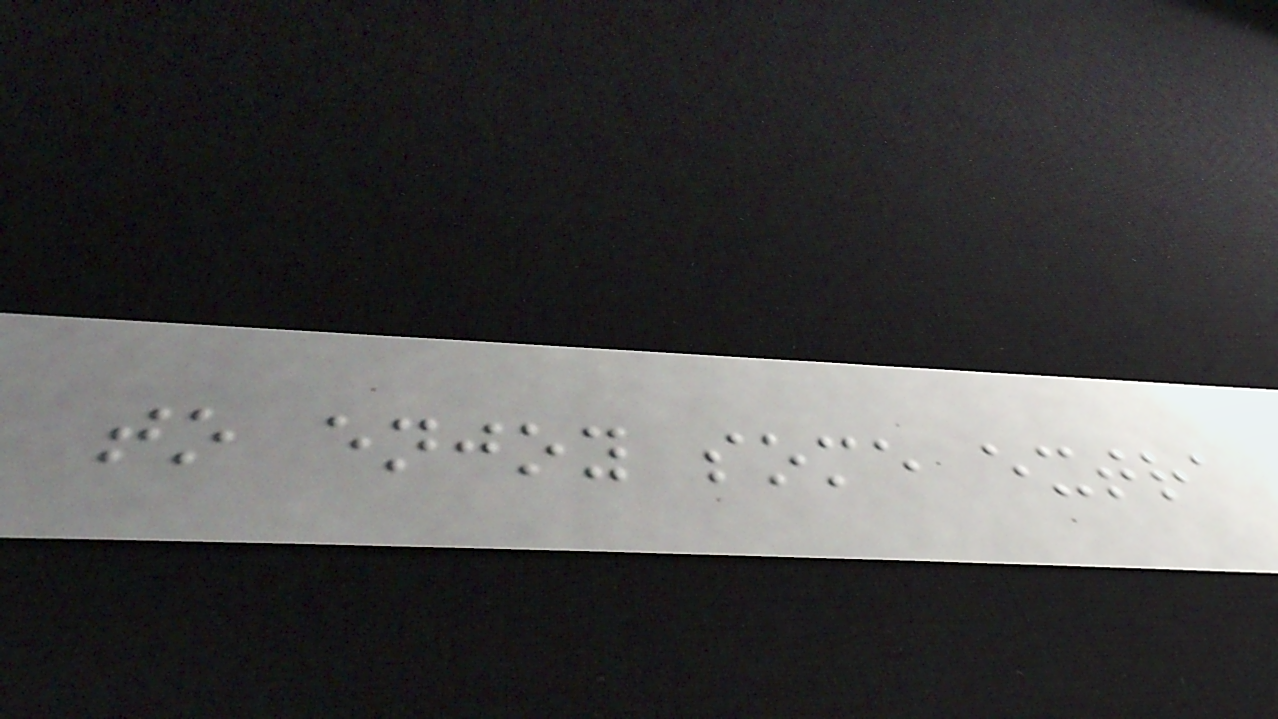to enjoy some extra
